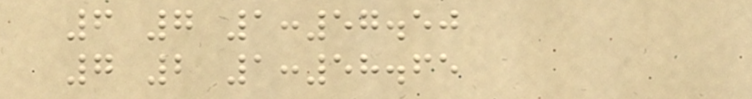6 7 1:57.50
7 2 1:58.65
